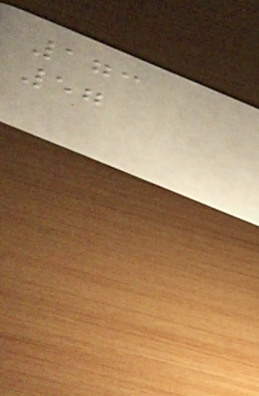173
57
